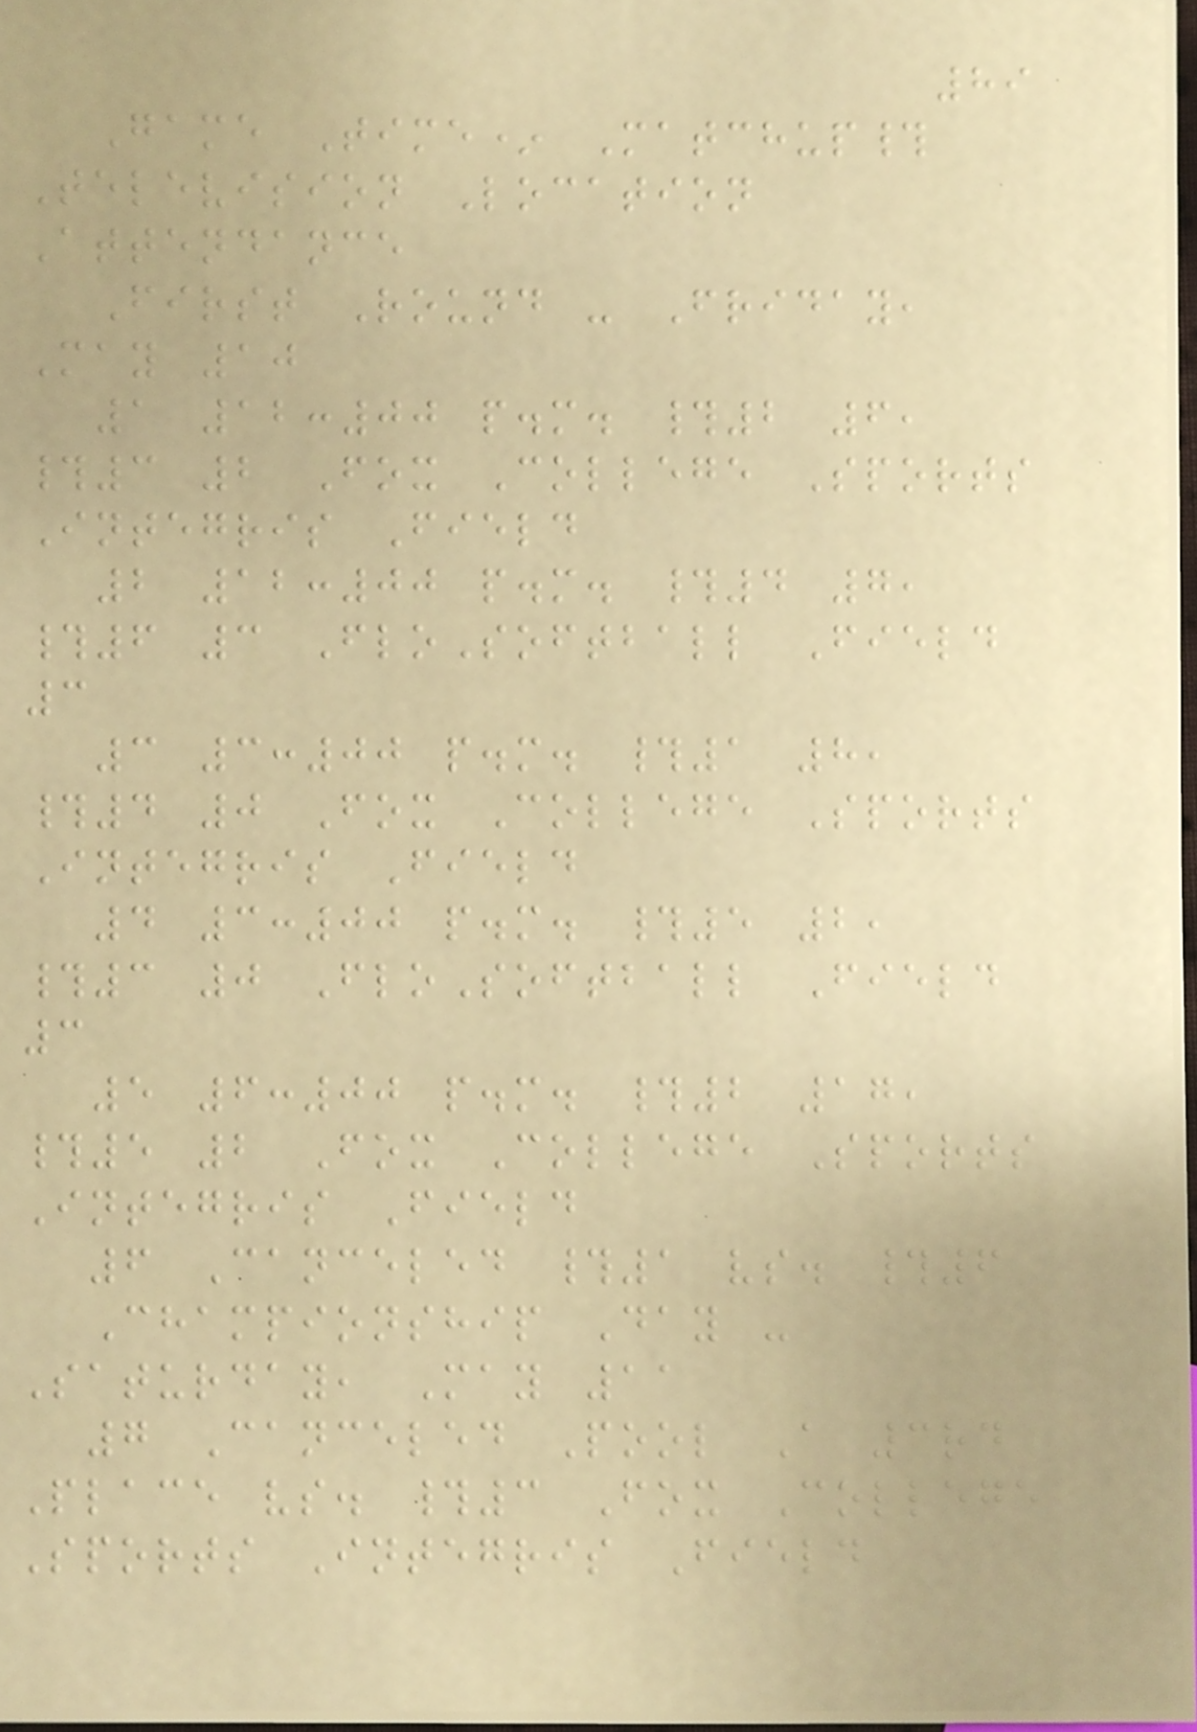89
Game Time* Matchup#
Television Location
Attendance
First Round - Friday,
May 10
1 12:00 p.m. #2 6,
#3 2 Fox College Sports
Integris Field
2 12:00 p.m. #4 7,
#6 3 FloSoftball Field
3
3 3:00 p.m. #1 8,
#4 0 Fox College Sports
Integris Field
4 3:00 p.m. #5 2,
#3 0 FloSoftball Field
3
5 6:00 p.m. #2 17,
#5 2 Fox College Sports
Integris Field
6 Canceled #1 vs. #6
Championship Day -
Saturday, May 11
7 Canceled Pool A 3rd
Place vs. #3 Fox College
Sports Integris Field
